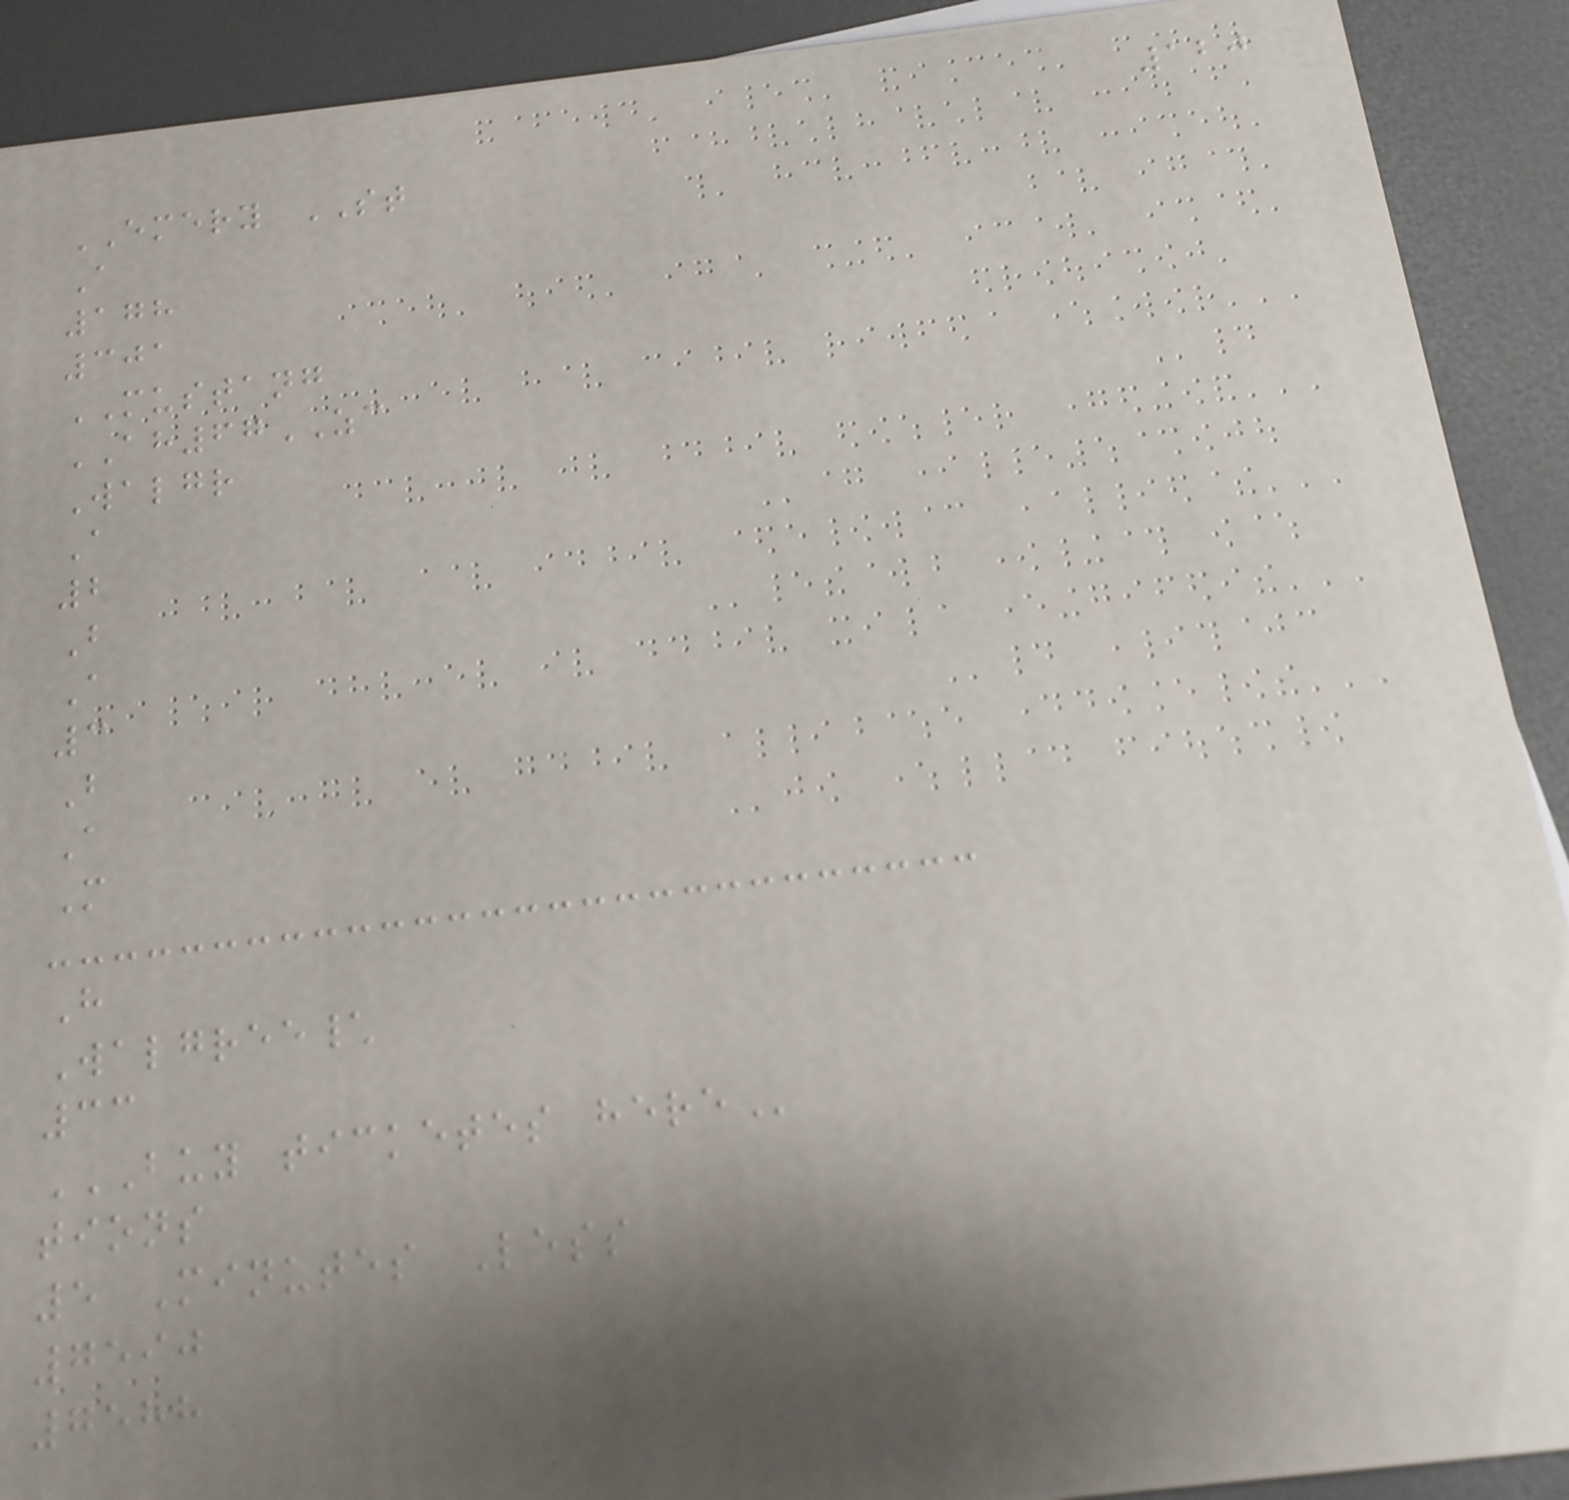120
EMERY ST
A
178
301
MUSTANG
AH67ZC
Walgr
A
2
B
A
3
B
A
M
H
Walgree\
33
BUY TICKETES HERE
tions
5 Minutes Less
7590
7588
